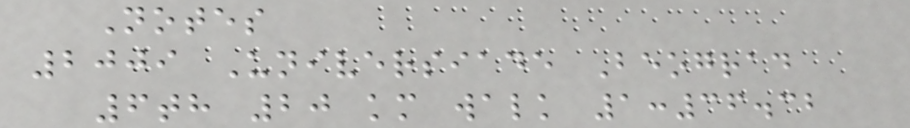Notes
2009 Universiade Beograd
6th 20 km walk 1:36.32
